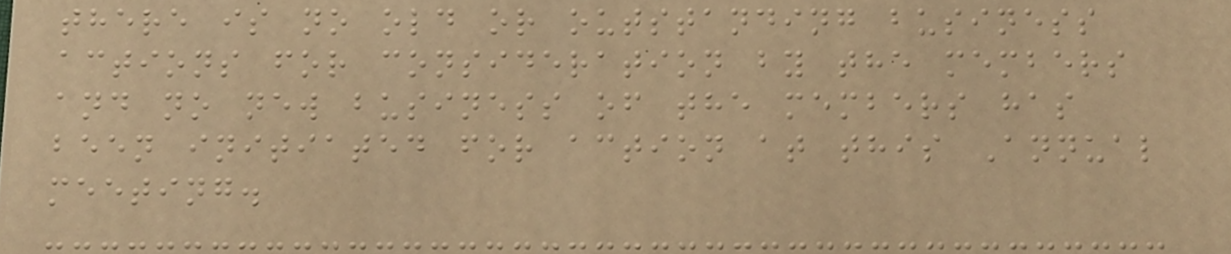there is no old or outstanding business
actions for consideration by the members
and no new business of the members has
been initiated for action at this Annual
meeting.
